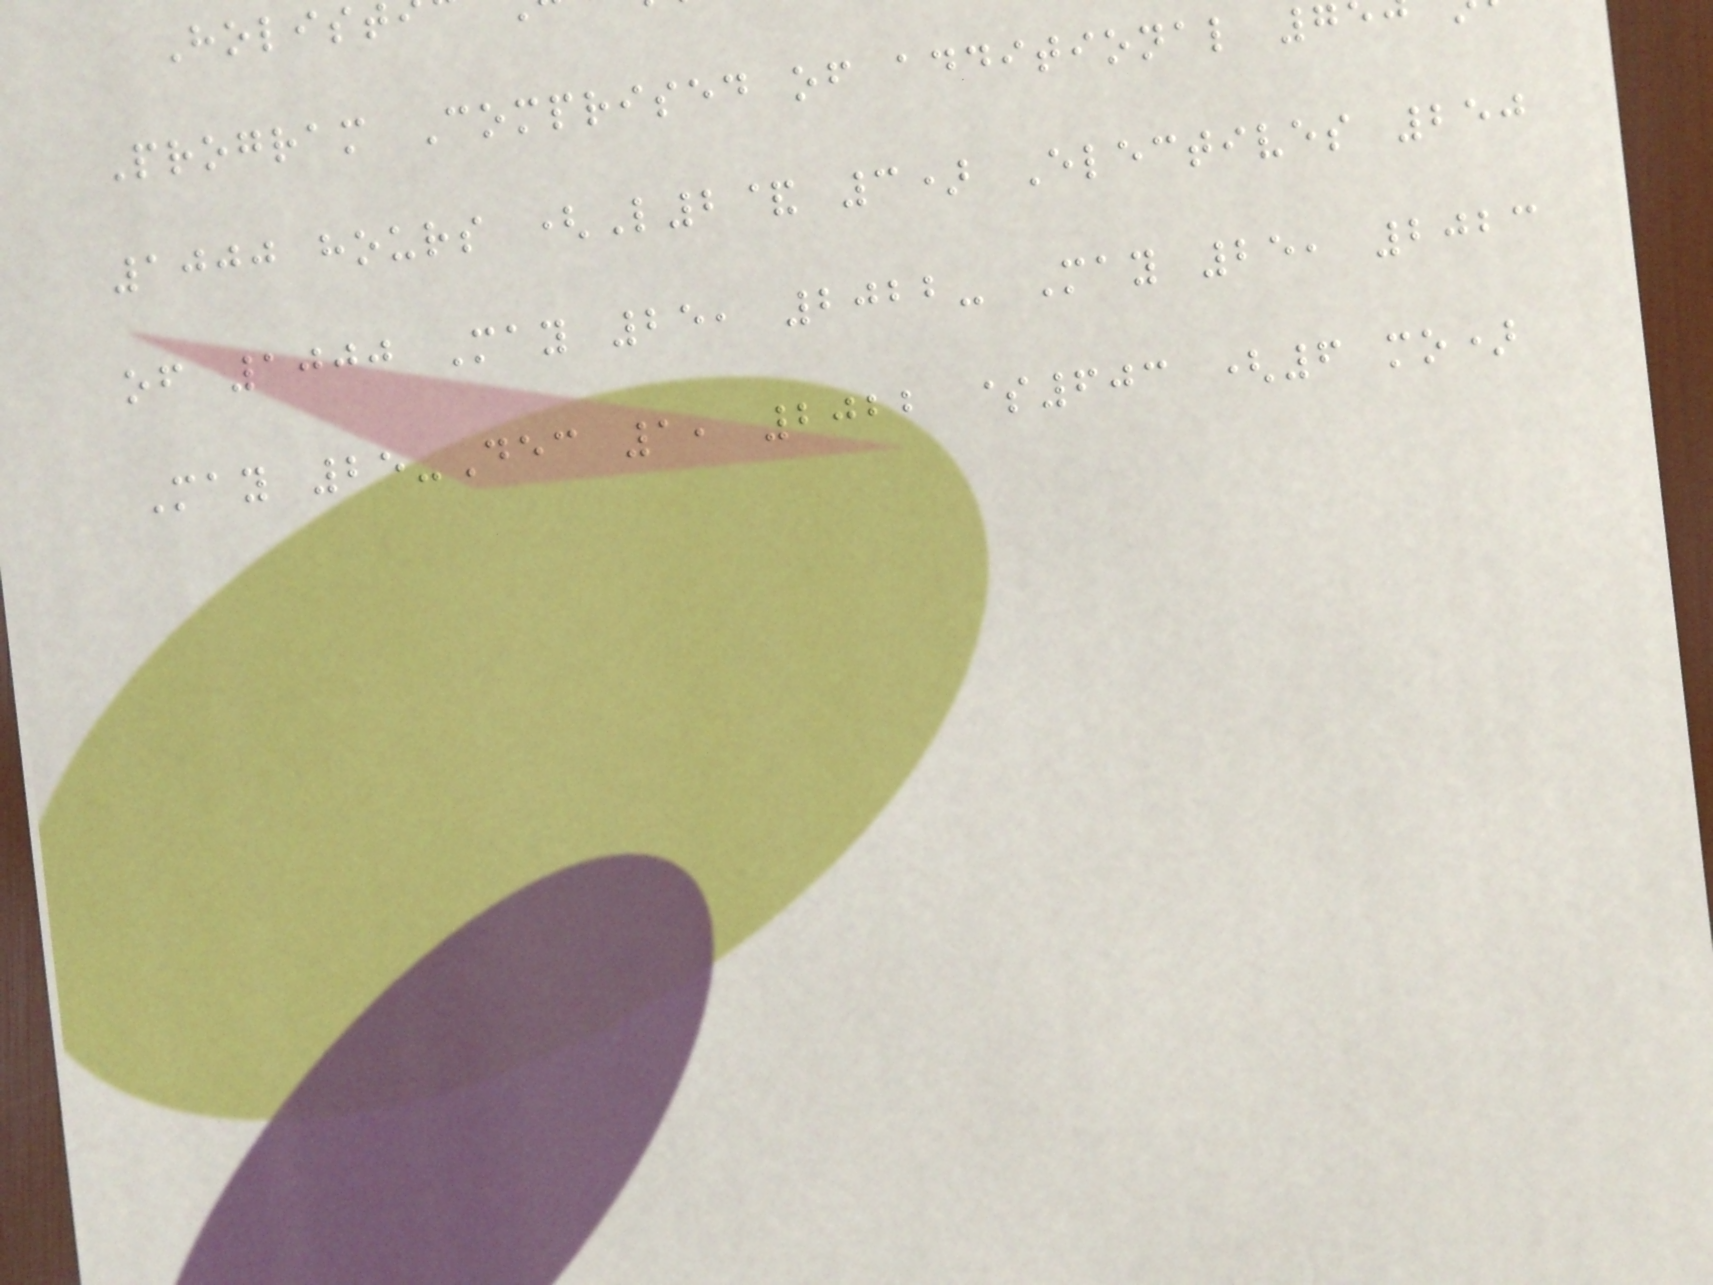Program Comprised of additional 7
1000 hours (L2& 3) Electives 250
of 1000 May 25, 2022- May 25, 2023
May 25-Dec 1, 2022 $603 (6 mo)
